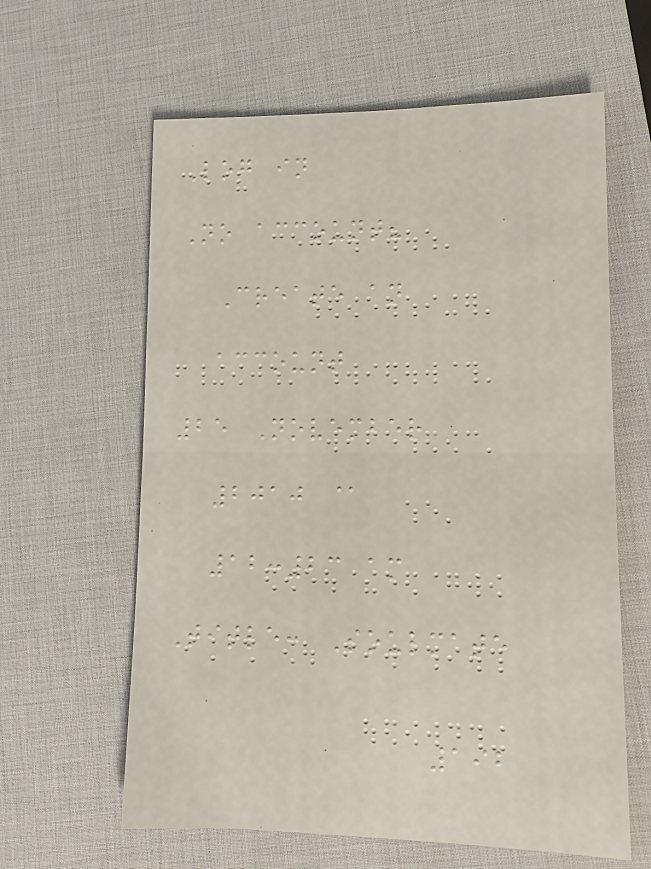Log in
No account?
Create an
account
25 November
2010 @
12:23 am
Title: Soulmate
192
